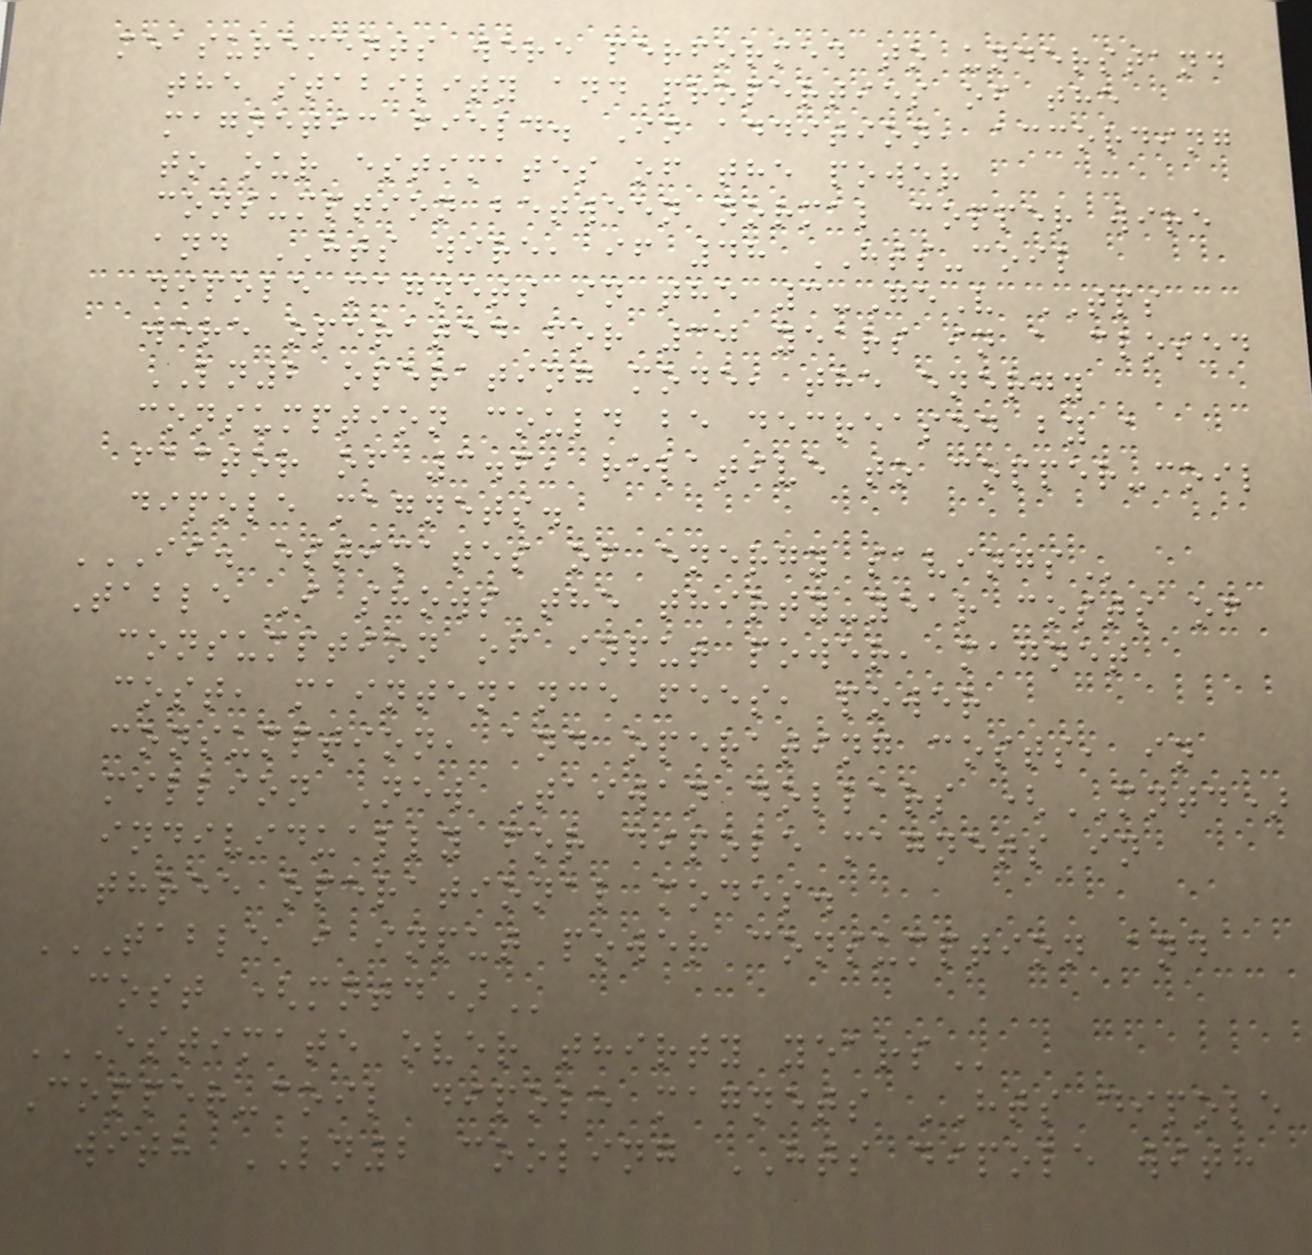measurements were performed to understand
the stability and properties of the
magnetic field. In addition, according
to our estimates of the power
consumption between normal copper wire
and HTS wire, if 48 HTS-coil
dipole magnets in the 3-GeV TPS
were operated for 30 years in a closed
LN2 operating mode, the energy
consumption could be decreased by a
factor of 3.6, relative to copper-coil
dipole magnets.
II. ESTIMATES OF ENERGY SAVINGS
Table I shows the thirty-year costs of
consumption of input power, magnet
cost, maintenance fees, power
consumption, and operating costs, in
million New Taiwan dollars (MNTD)
individually for dipole magnets in
three operational modes.
TABLE I INPUT POWER CONSUMPTION AND
COST (MNTD)
ESTIMATE OVER THIRTY YEARS
Copper-coil dipole magnets HTS dipole
with LN2 cooling HTS dipole with
